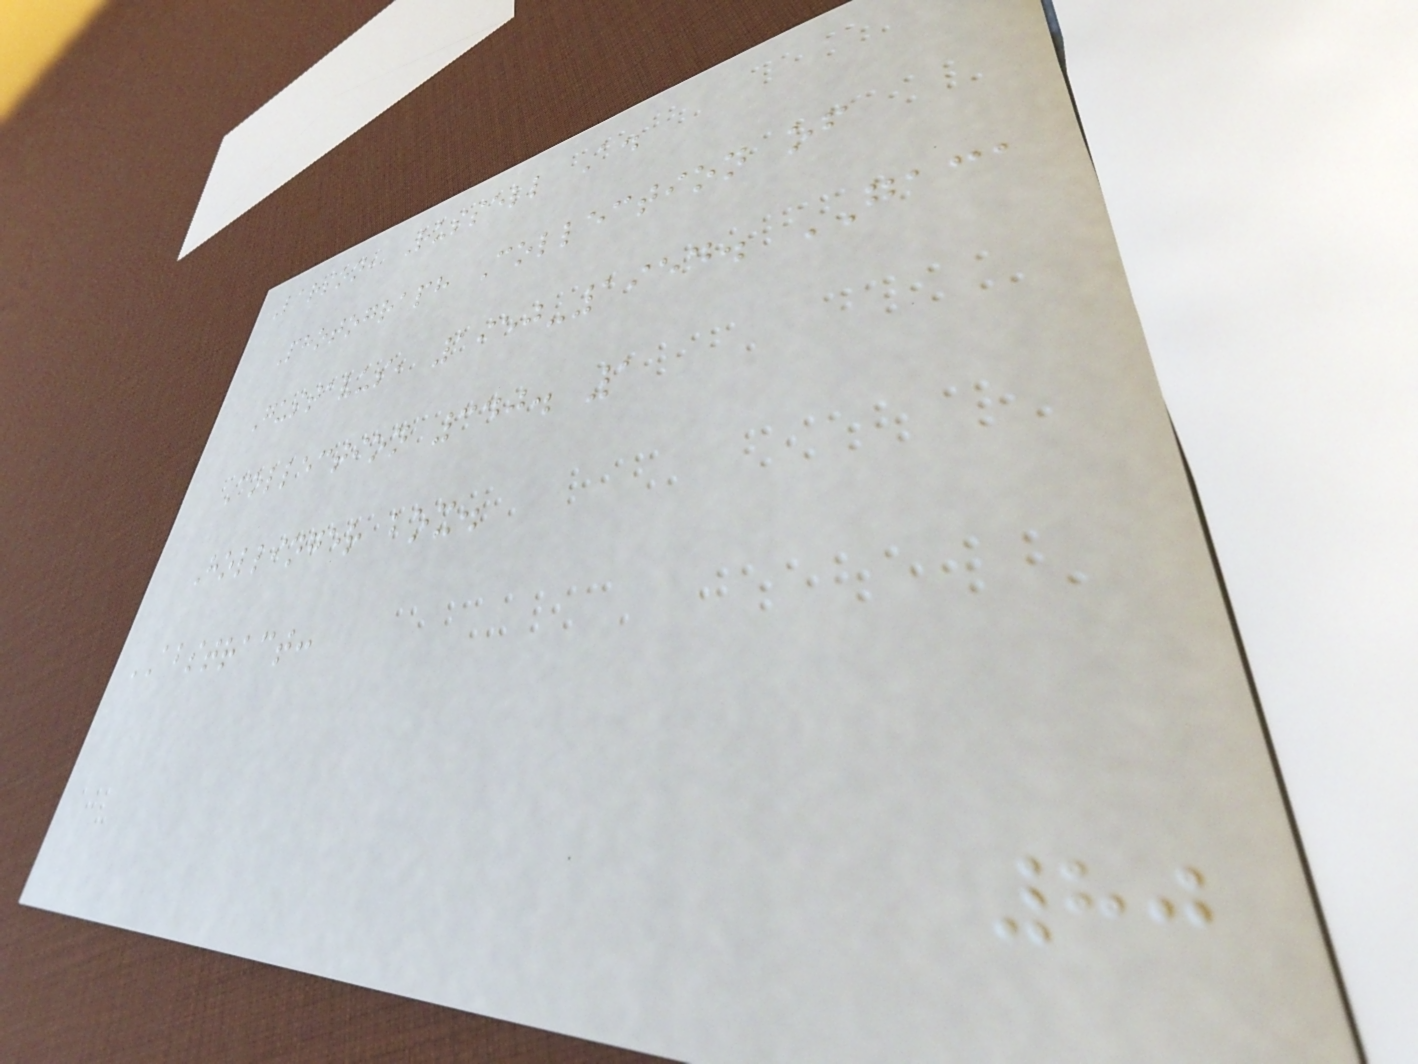Larson, Russell A.
Photograph Collection of
Gustavus, 1950-1954. GACA
Collection 340. 1
Hollinger box.
ABSTRACT:
80
